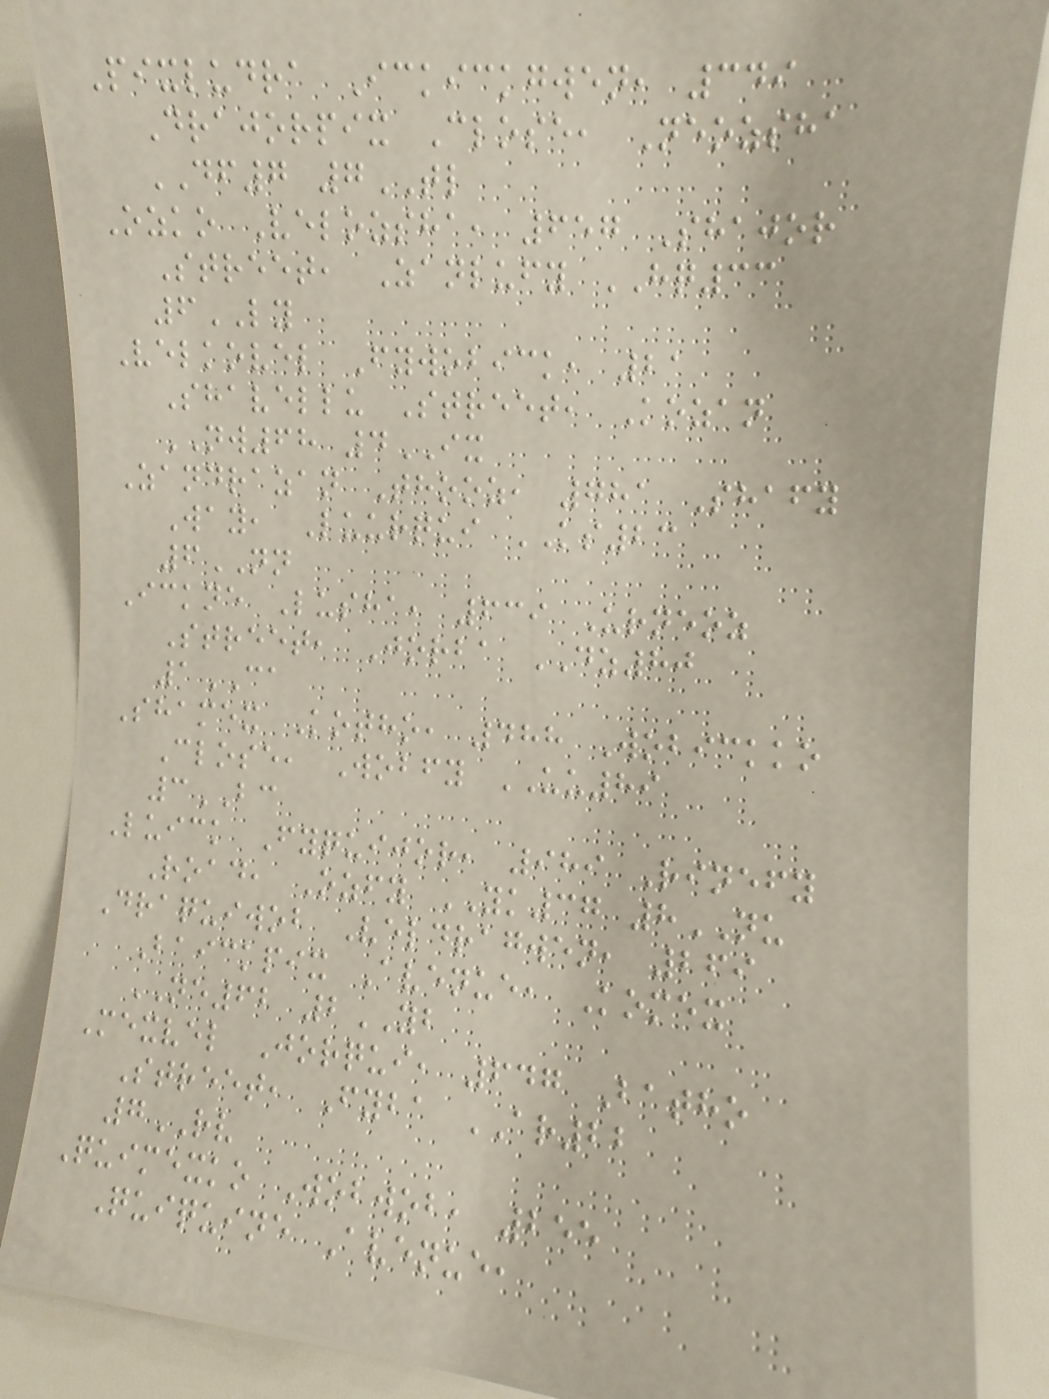Pixludra Ickickgwen, 349
Drajorpix Close, Neozsha
DF7 7TL
Ozko Velozsha, 657 Shajor
Street, Zanlufy HQ33
6LY
Velkovel Fywobick, 21
Shavellu Street, Kozan
NW68 4IX
Zandrazan Thooz, 781 Shafy
Way, Luurqui KS23
6NN
Ickne Lusha, 639 Urneoz
Street, Jorba DZ80
1CA
Shamex Kotho, 488 Wobickko
Close, Wobfy UU89
3BC
Luick Fyquijor, 989 Rinefy
Road, Ozfy YK37 8NU
Draquiwob Veldragwen, 269
Baickpix Avenue, Komex
NE62 2YB
Mexvel Jorqui, 647 Batho
Street, Fyba AR22
7RV
Quimexko Wobwob, 255
Quiquine Avenue,
